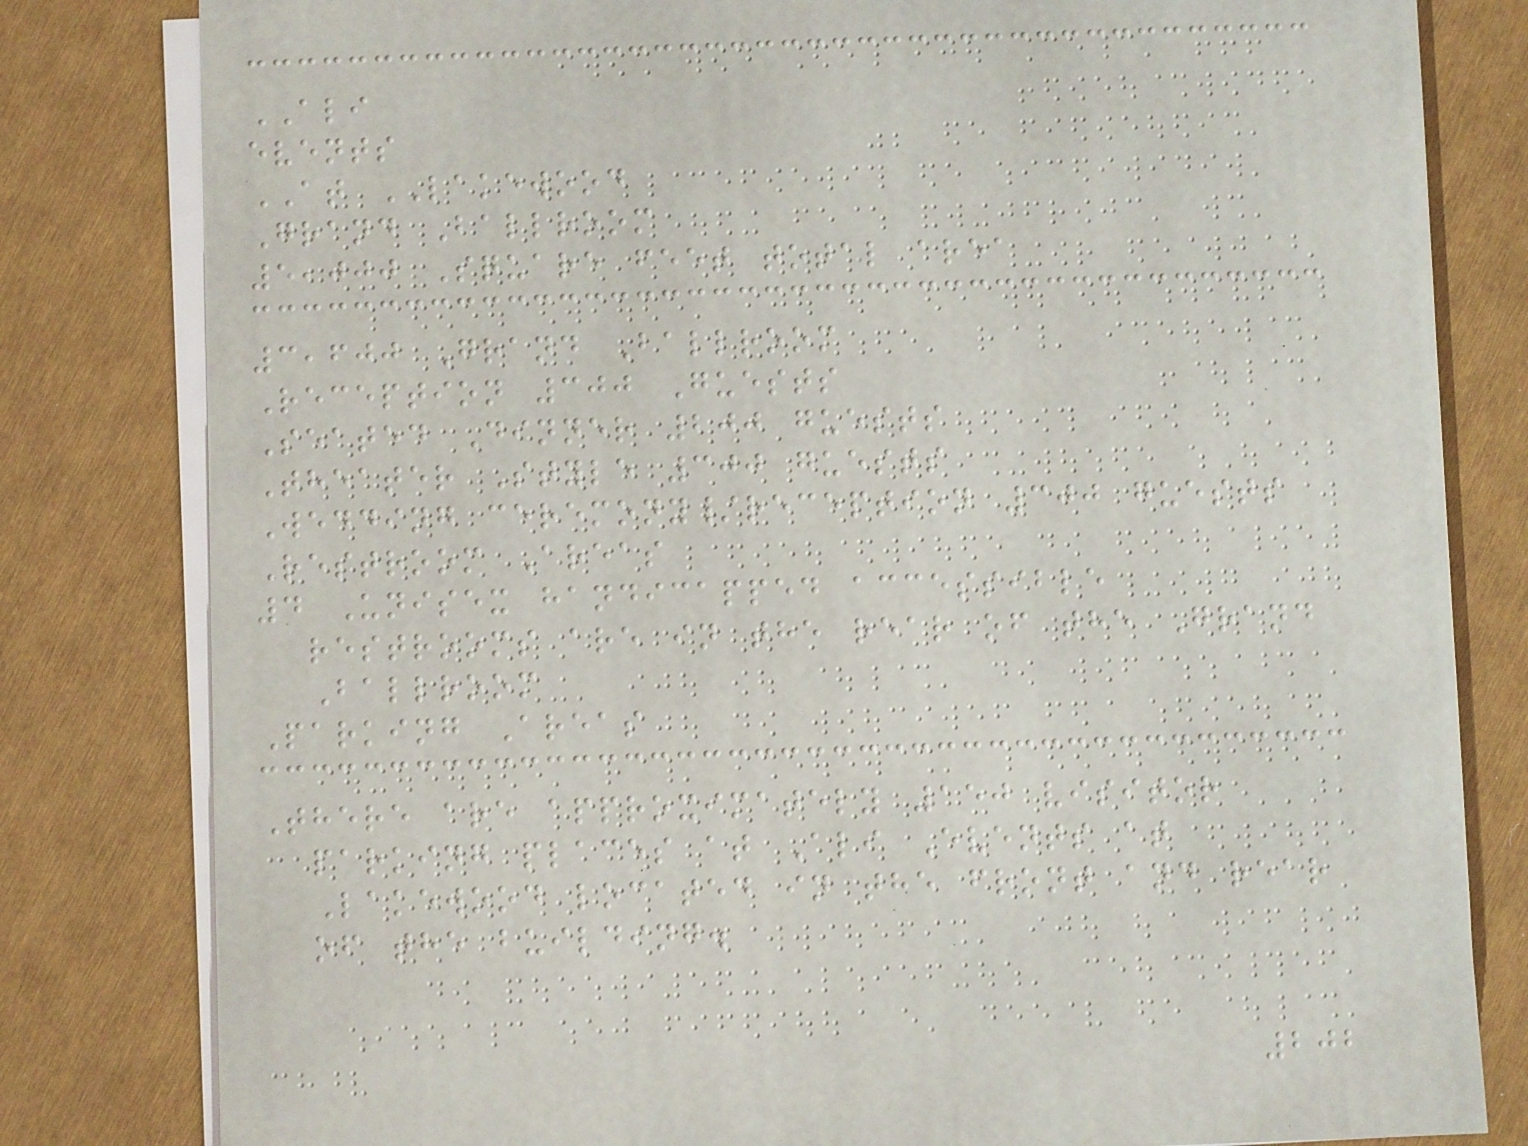ALI
events
AT LAKEWOOD
Grand Ballroom
5,000 Square feet total area
3,600 Grand Ballroom
Reception 300 Guests
Seated Dinner 200 guests
Theater Style 300 guests
Wedding ceremony/reception 300 guests
Restroom Areas
4 Unisex handicapped accessible
restrooms are in the rear of the Grand
Ballroom
Parking Areas
There are approximately 150 visitor
parking places at Ali Events at
Lakewood located in the front and rear
of the building.
202
